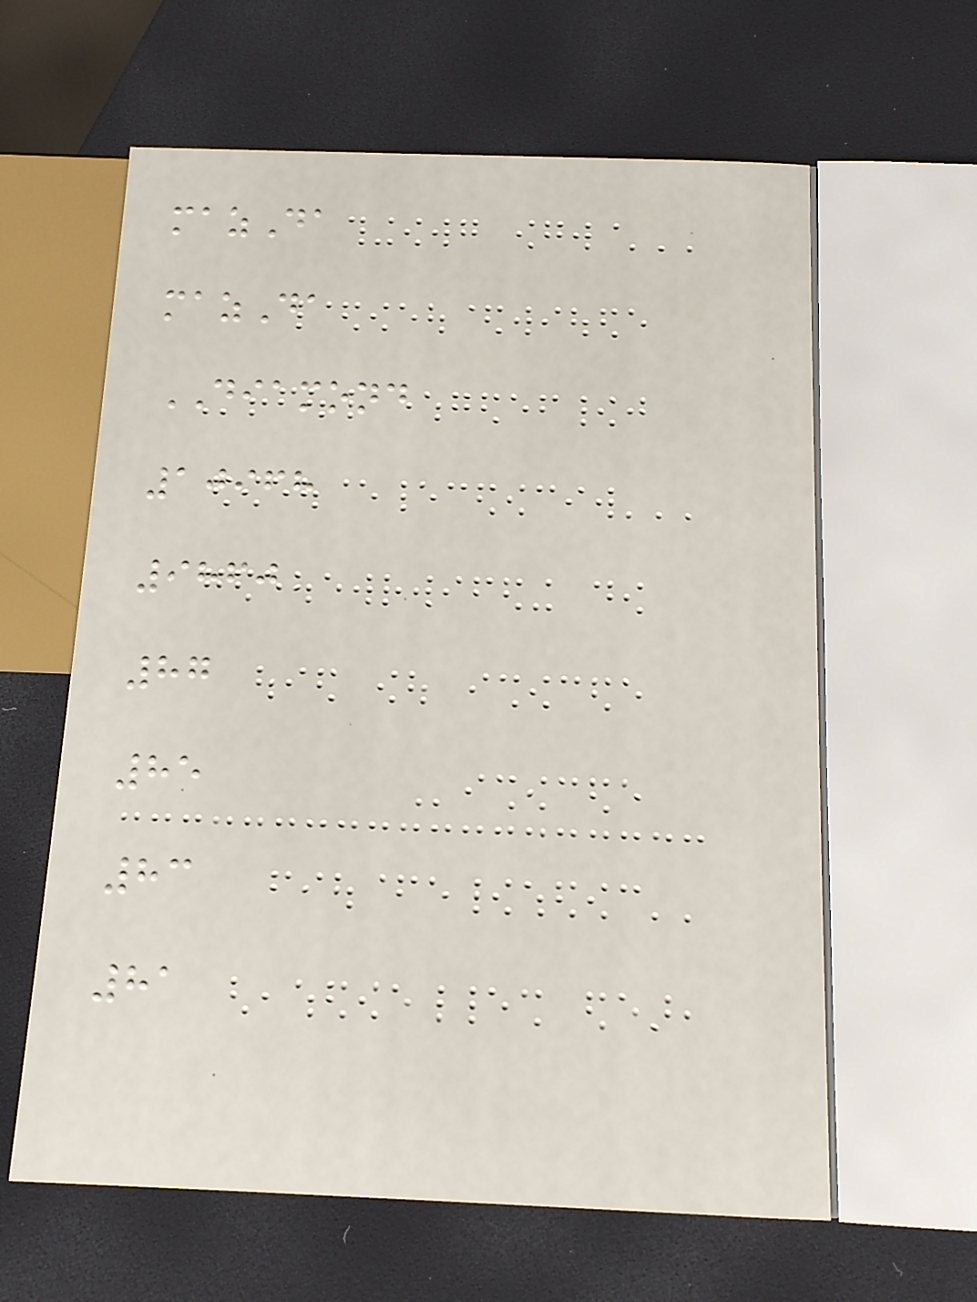mazDa
mazDa
DIAMOND
10968
9860
87
85
83
81
